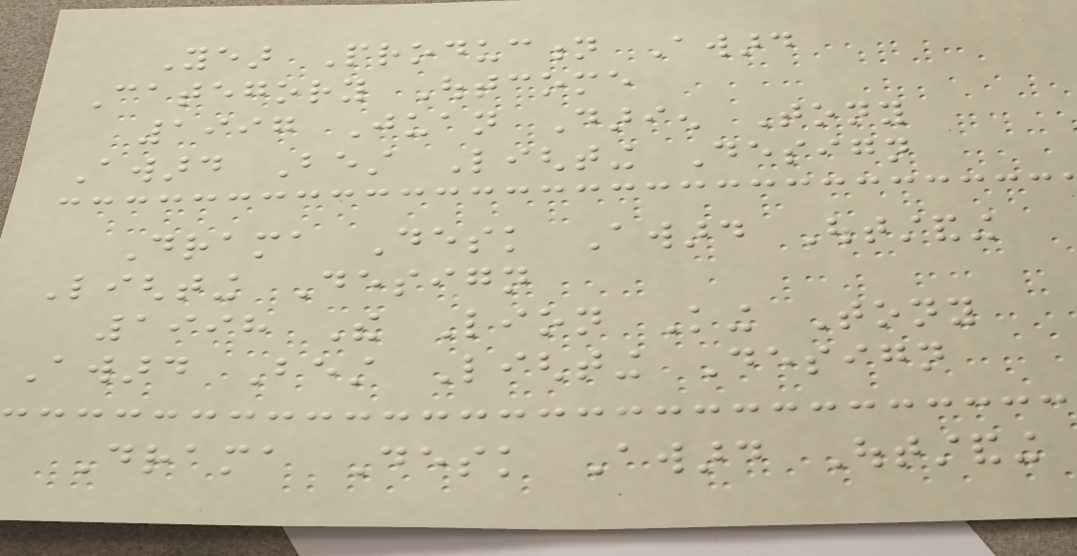Year Production Award
Category Outcome
1997 Juan Darien Tony
Award Best Lighting Design
Drama Desk Award Outstanding
Lighting Design
1998 The Lion King Tony
Award Best Lighting Design
Drama Desk Award Outstanding
